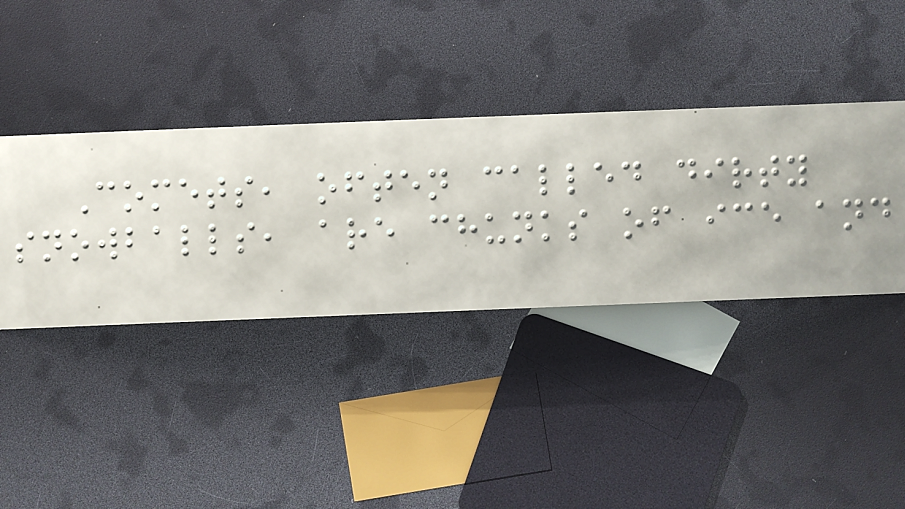Comets, often called dirty
snowballs, are chunks of ice and
